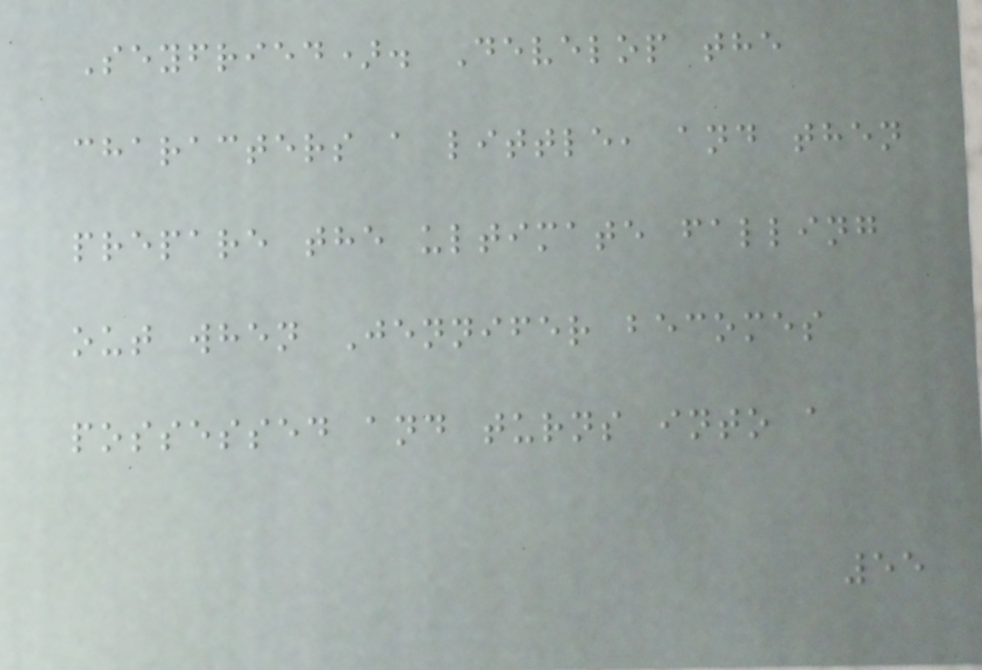Seyfried). Develop the
characters a little, and then
prepare the ultimate falling
out when Jennifer becomes
possessed and turns into a
55
